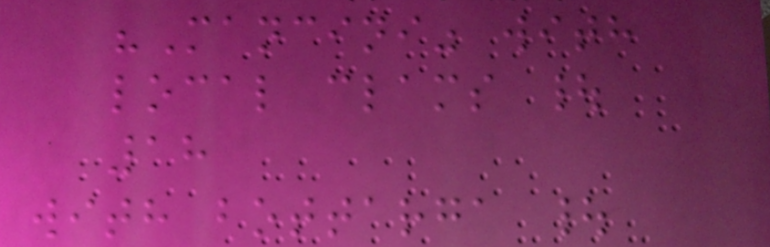"Mancini" with
local clams |
18
with bottarga |
